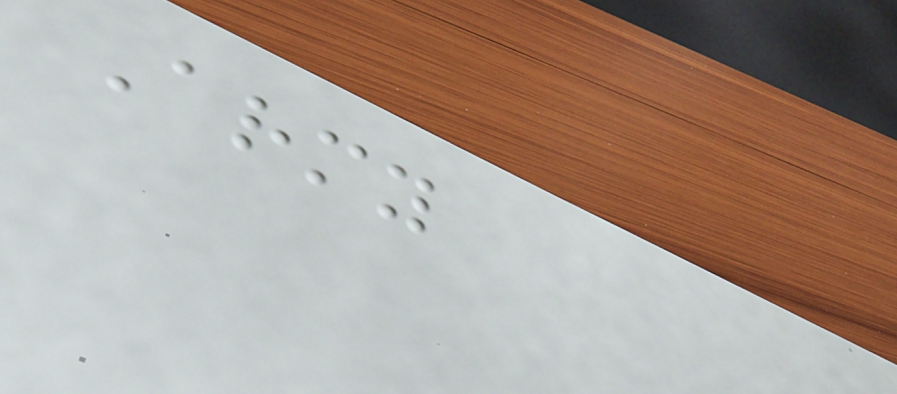Army
